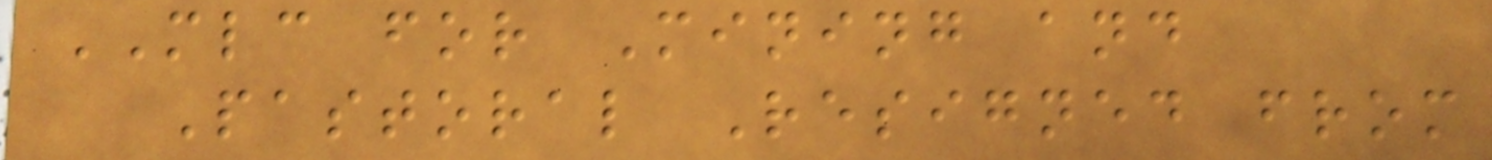MLC for Mining and
Pastoral Resigned from
